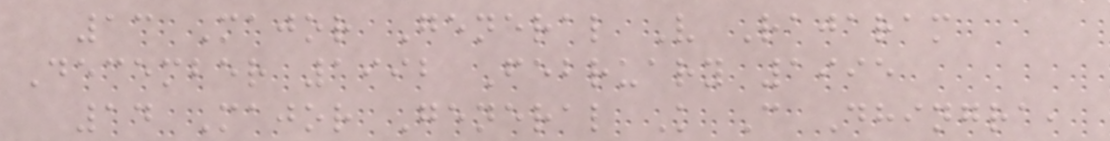13 Major General V Rajaram
December 1992 February 1995
14 Major General K C Dhingra,
